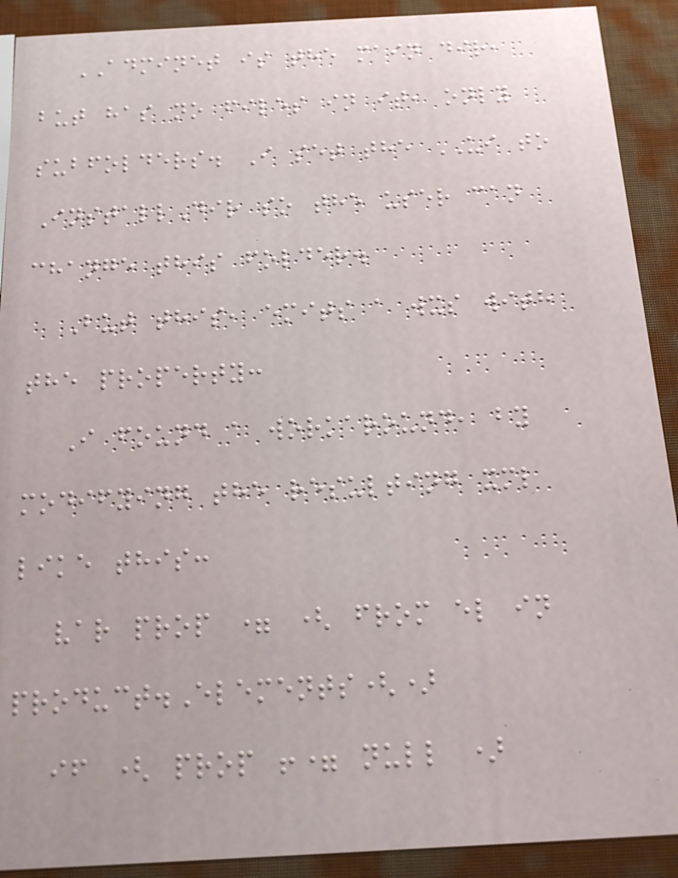ADMINET is the main dir,
but has no files in it, only
subfolders. I set the UI to
InstallDir so the user can
change this folder.
But this, emits a wxs with
the property:
I found a workaround, by
modifying the resulting xml
like this:
var prop = ( from el in
product.Elements()
if ( prop != null )
